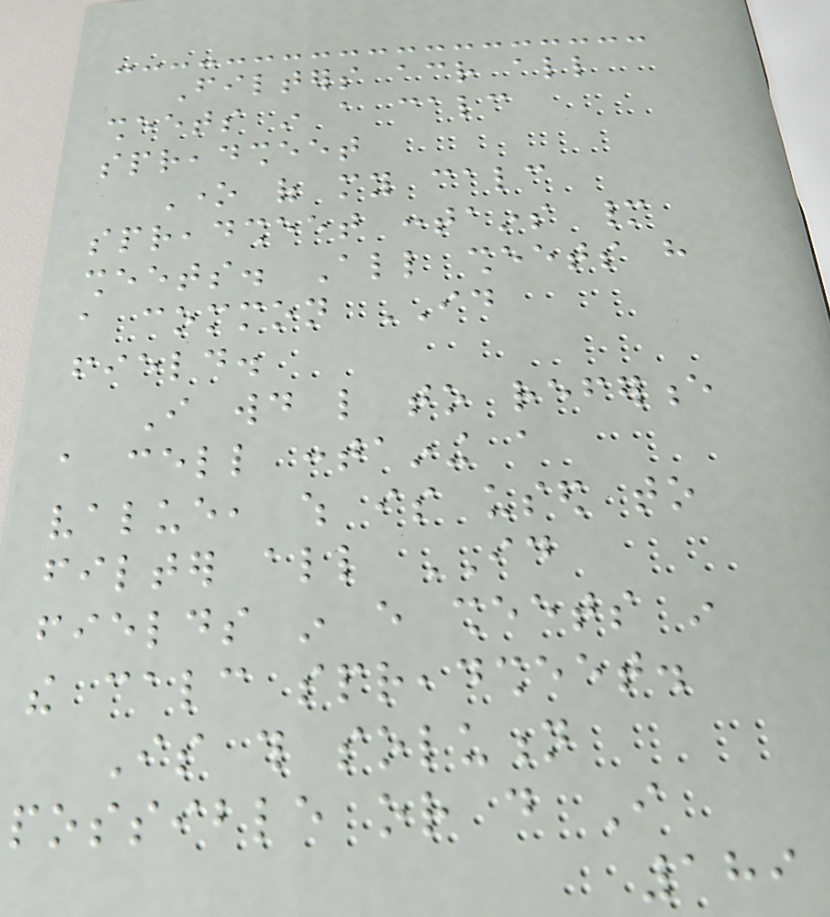Filters across all
sheets in a calc
spreadsheet
One of my calc
spreadsheet contains many
sheets. All sheets have
a common ID
field.
I would like to reference
a cell containing a
value, which is used to
filter all ID
fields in every sheets in
the calc spreadsheet.
Is this solution
possible or do I
189
